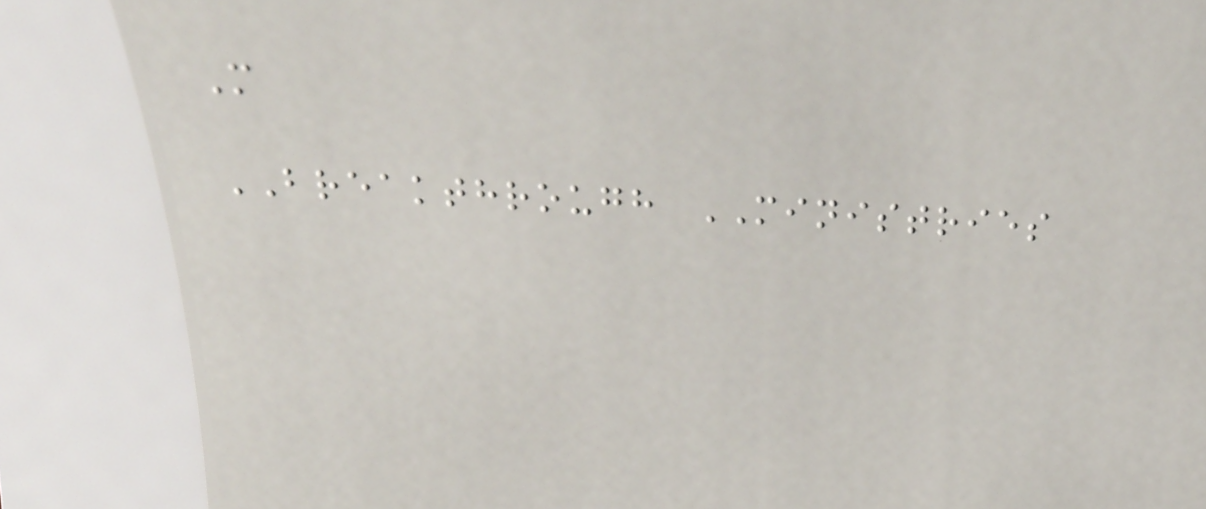M
BREAKTHROUGH MINISTRIES
